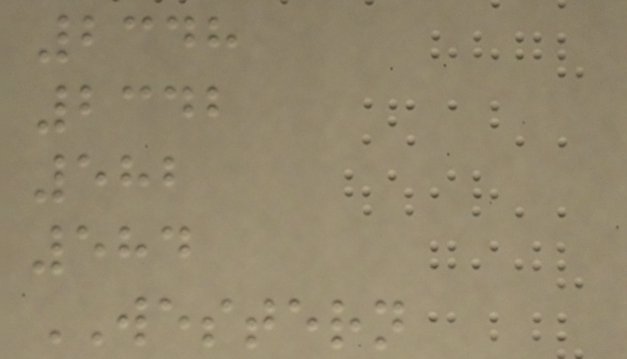2348
2342
582
584
WESTERN
